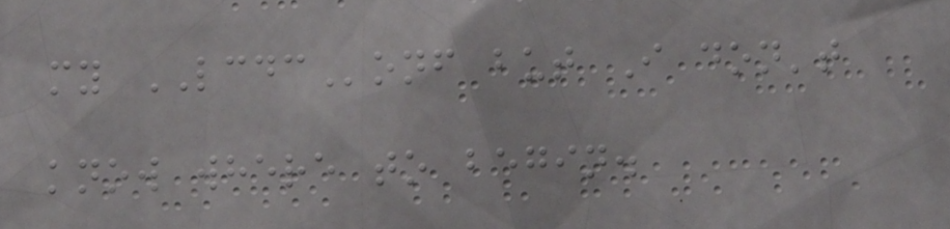my LCDConf but I don't
know where to begin.
